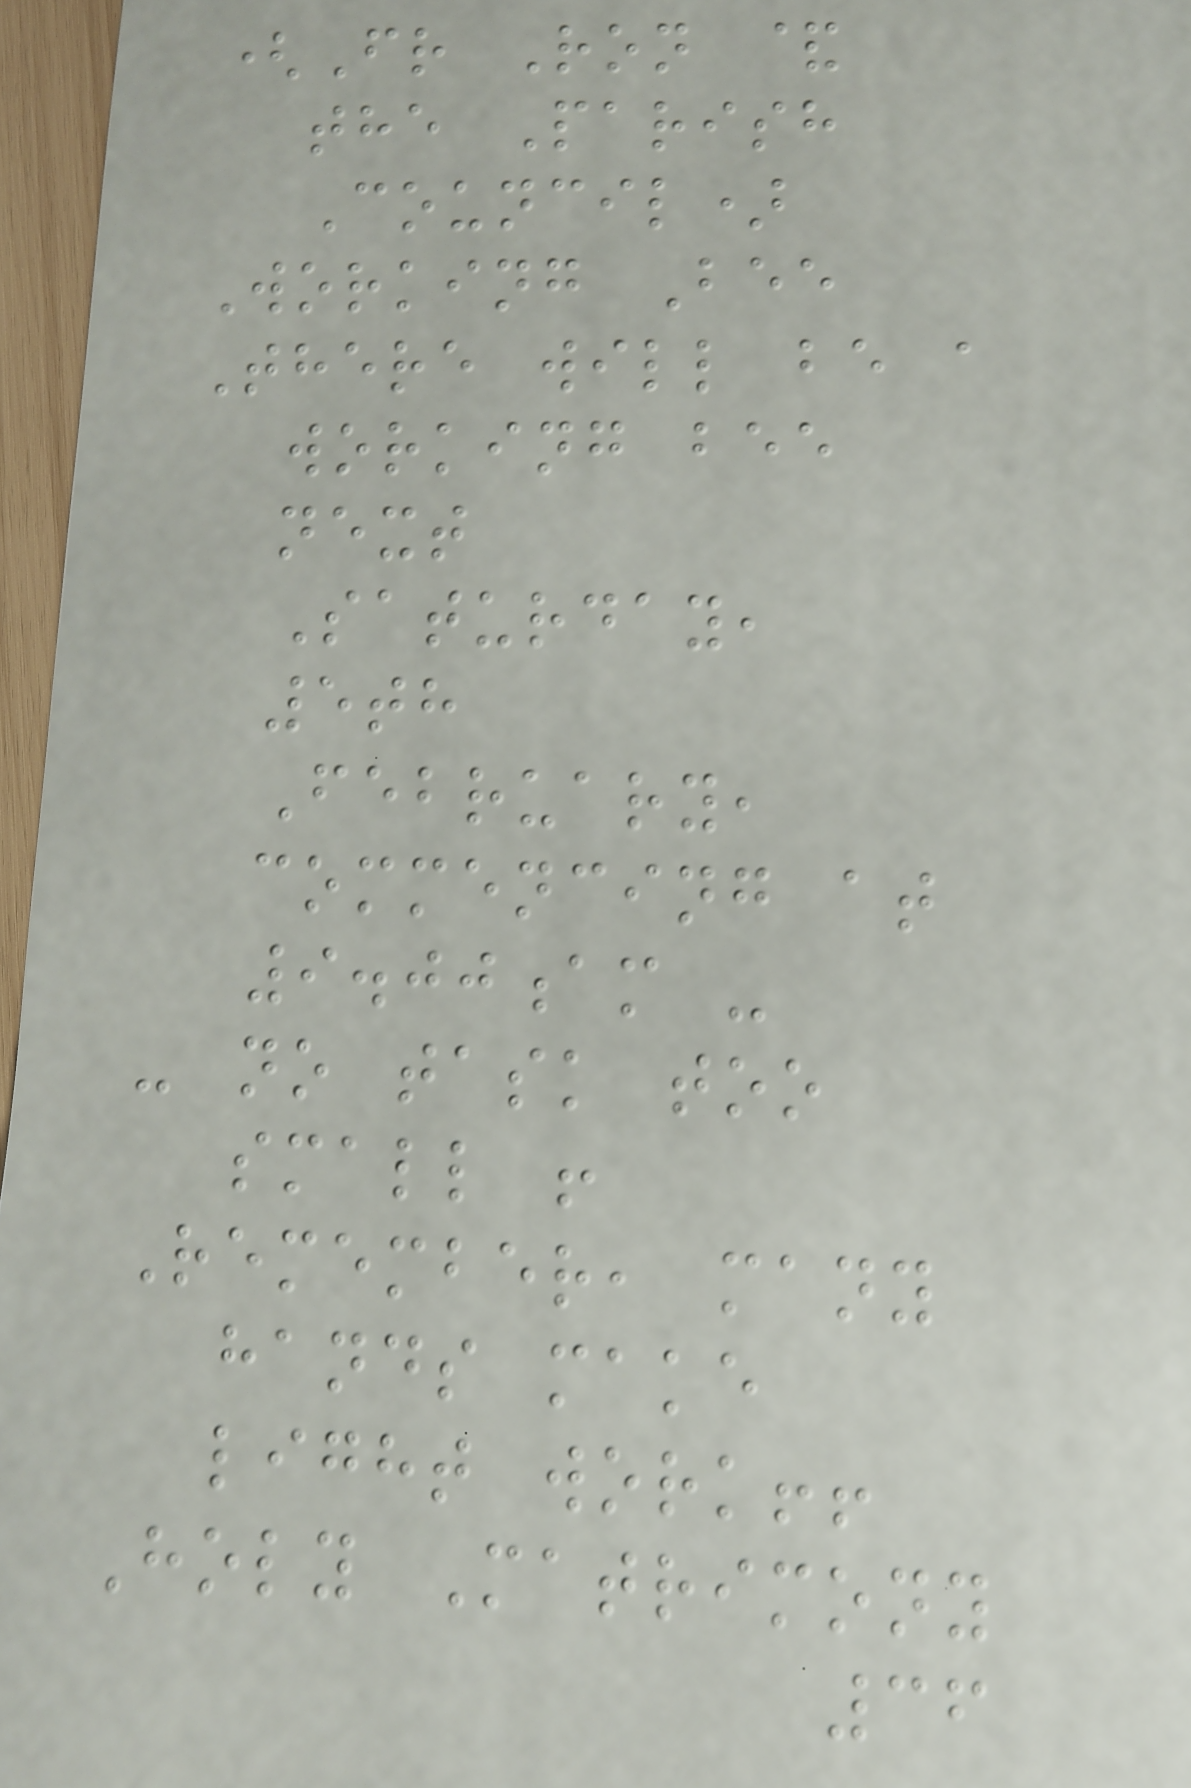(Fr Ron &
the Parish
Council)
Working Bee
There will be a
working bee
next
Saturday,
5th
February,
commencing at
9.00am -
- no task too
small !
Remember, many
hands make
light work!!
Holy Matrimony
36
